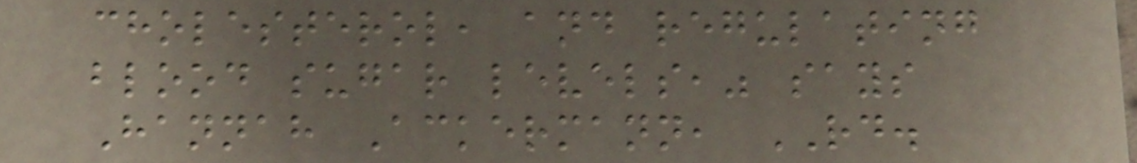cholesterol, and regulating
blood sugar levels," says
Hannah Ackermann, RD.
